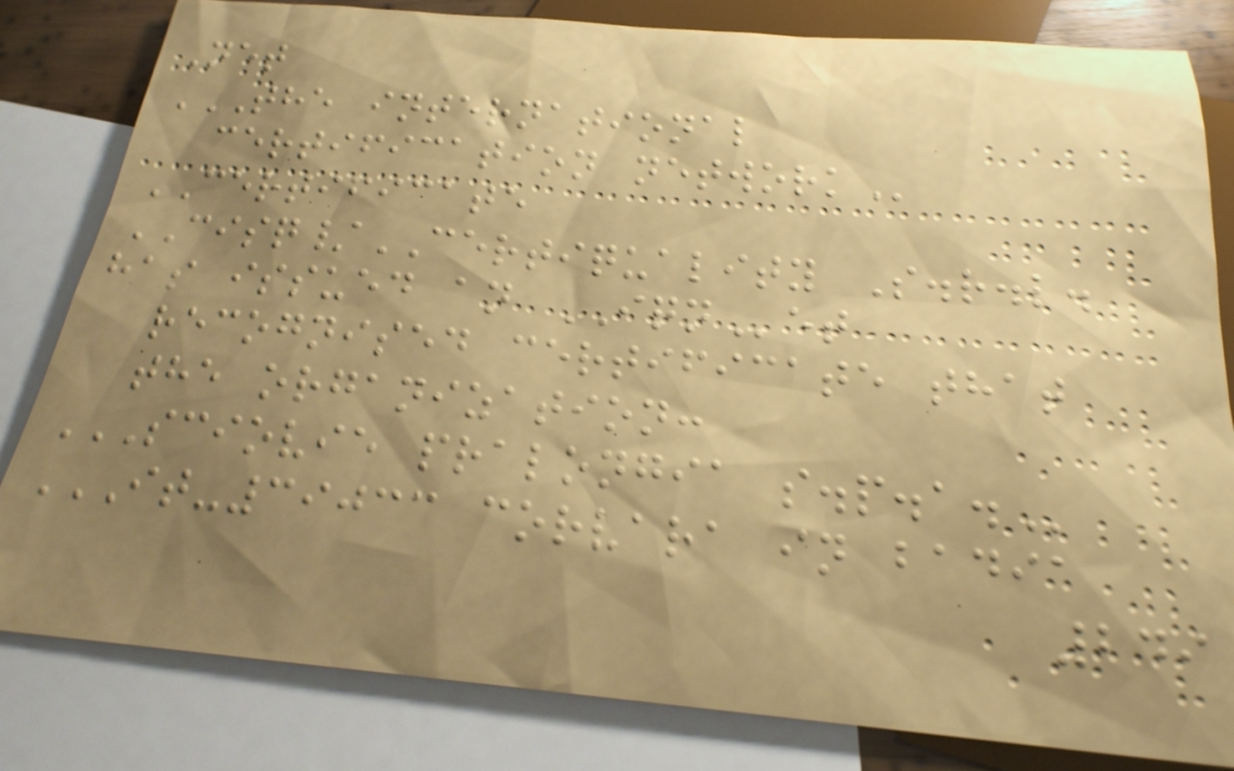Net
THE INTERNATIONAL
CERTIFICATION NETWORK
CERTIFICATE
CISQ/CERTIQUALITY S.r.l.
has issued an IQNet
recognised certificate that
the organization:
SCIOVIE PRALONGIA S.P.A.
IT-39033 CORVARA IN BADIA
249
